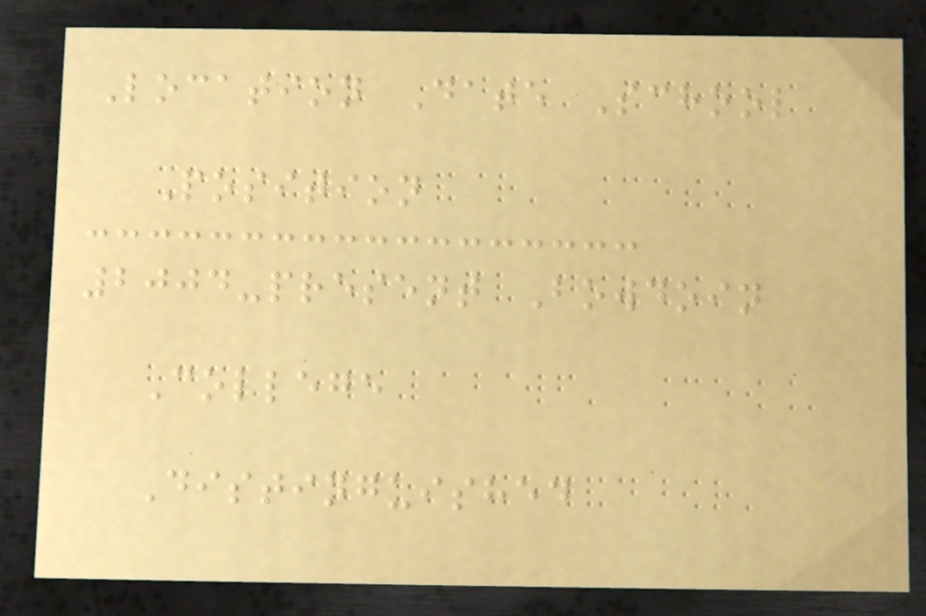Location Date School
Position
2004-present Bowdoin
College
Distinguished
